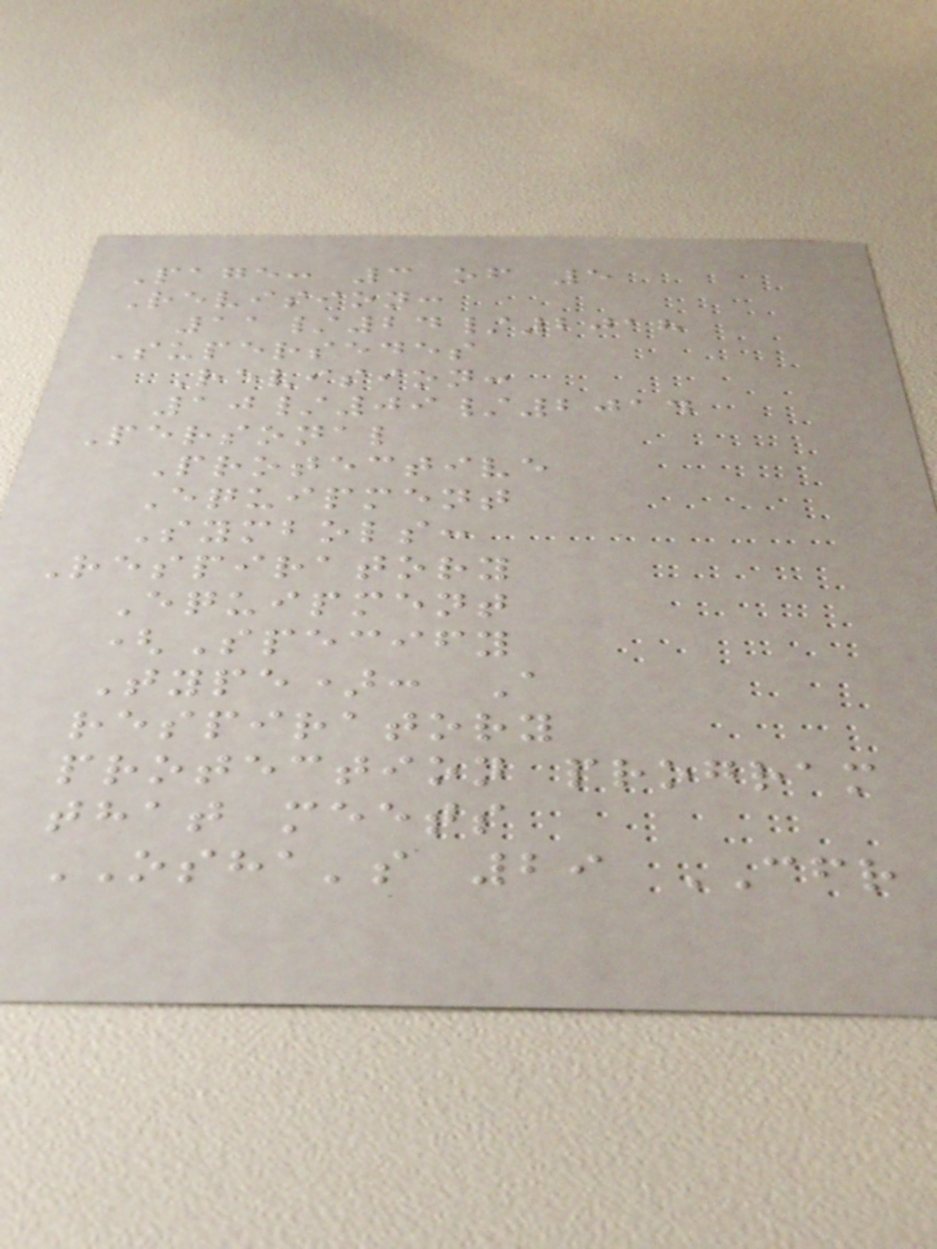Page: 3 of 5
Revision:
11/24/2018
Supersedes
Revision:
10/09/2014
Personal
Protective
Equipment
Symbols:
Respiratory
Equipment
(Specify
Type): A
respiratory
protection program
that meets
OSHA's 29 CFR
